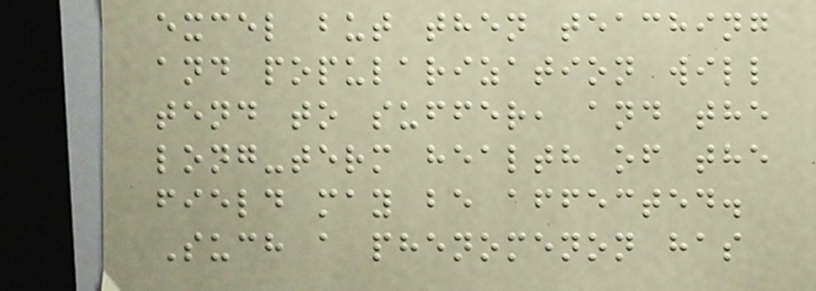excel but then teaching
and popularization will
tend to suffer, and the
long-term health of the
field may be affected.
Such a phenomenon has
